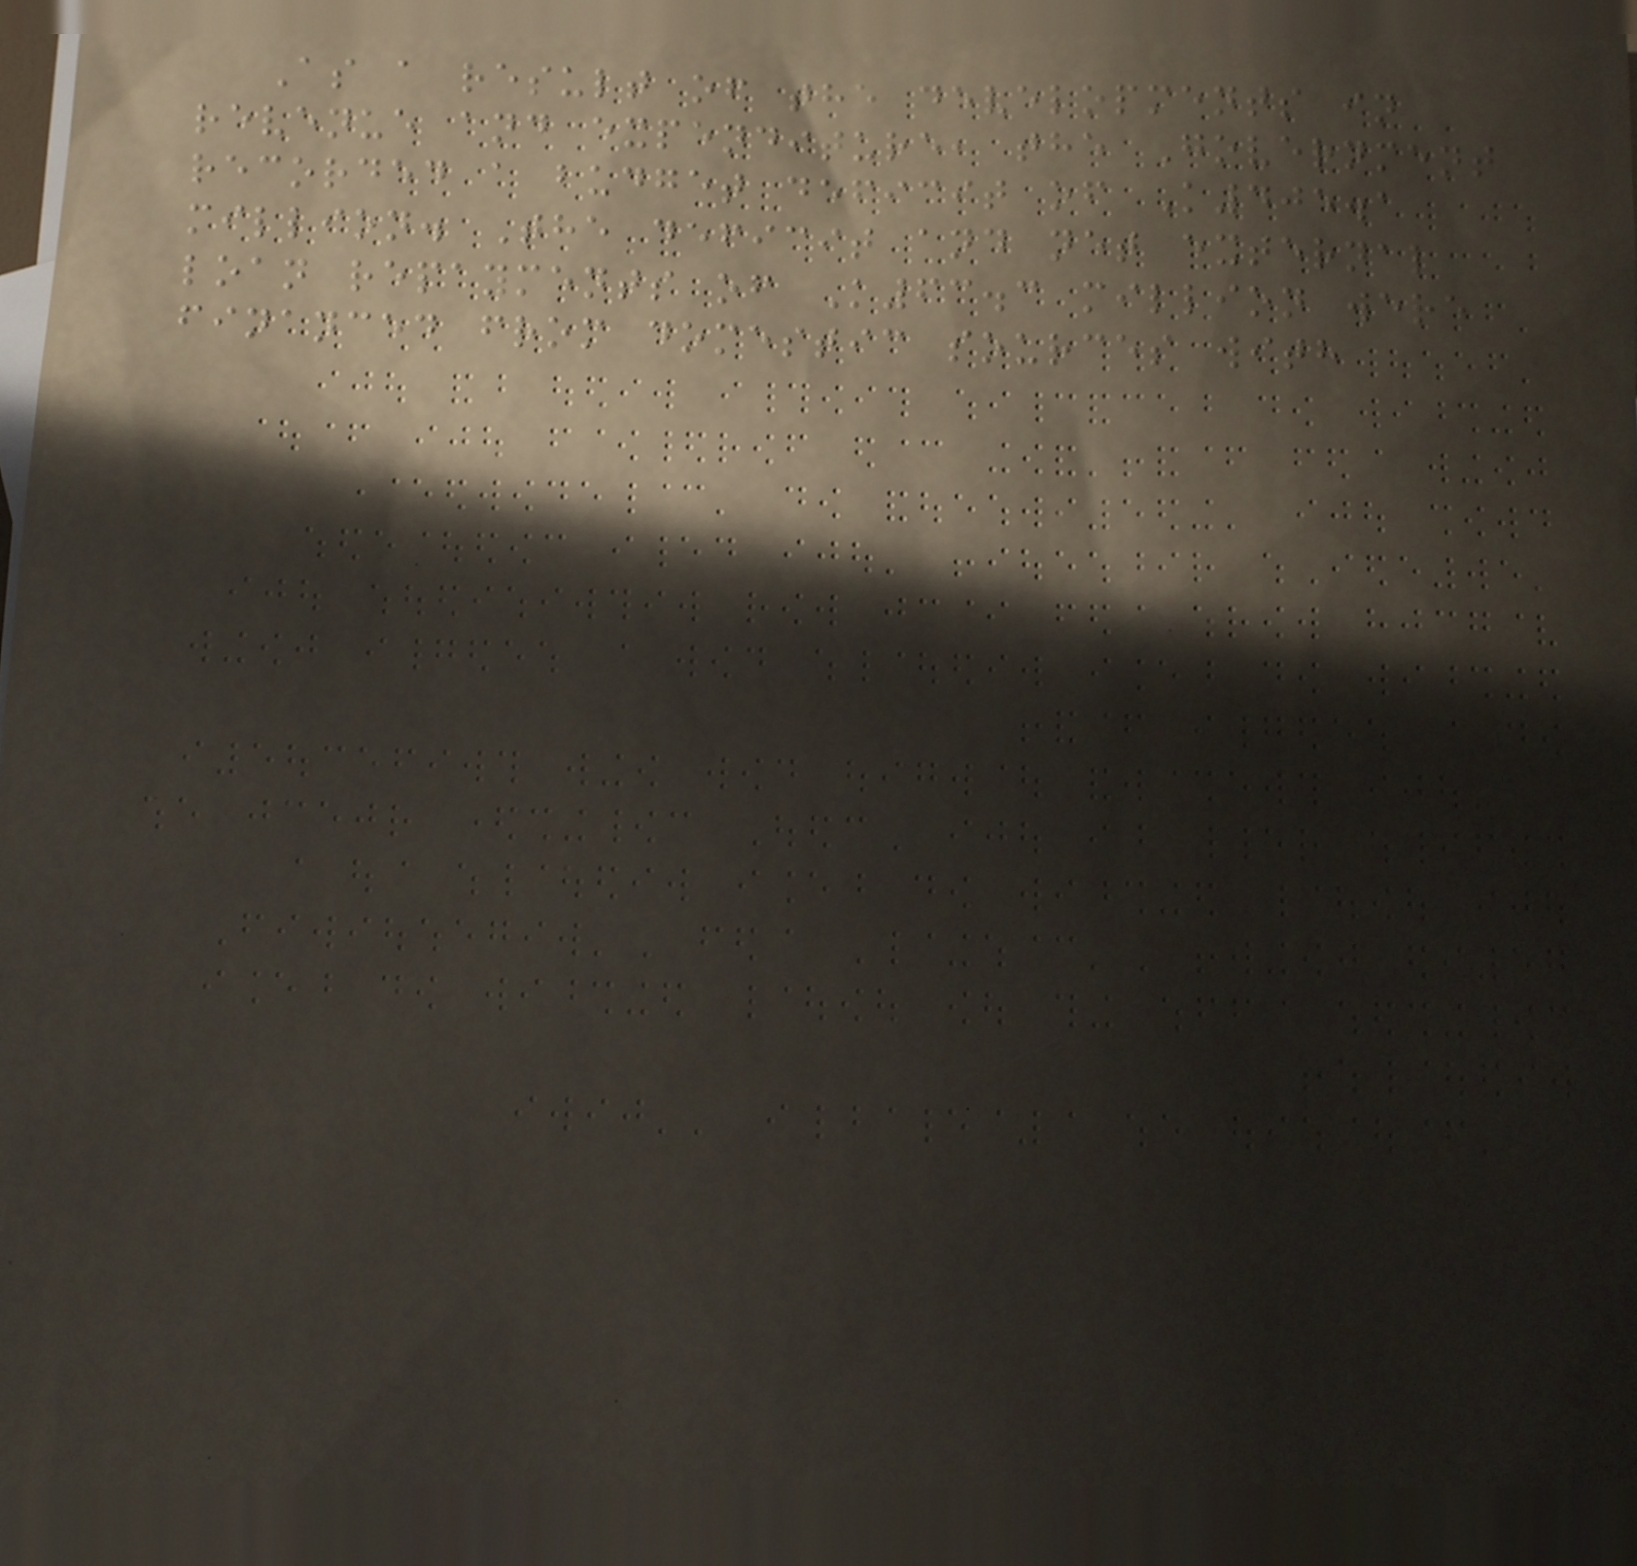As a result of the developments in
revenue and expenditure, the Government
recorded a budget deficit of K405.1
million. The deficit and net external
loan repayments of K63.3 million were
financed from domestic sources with
